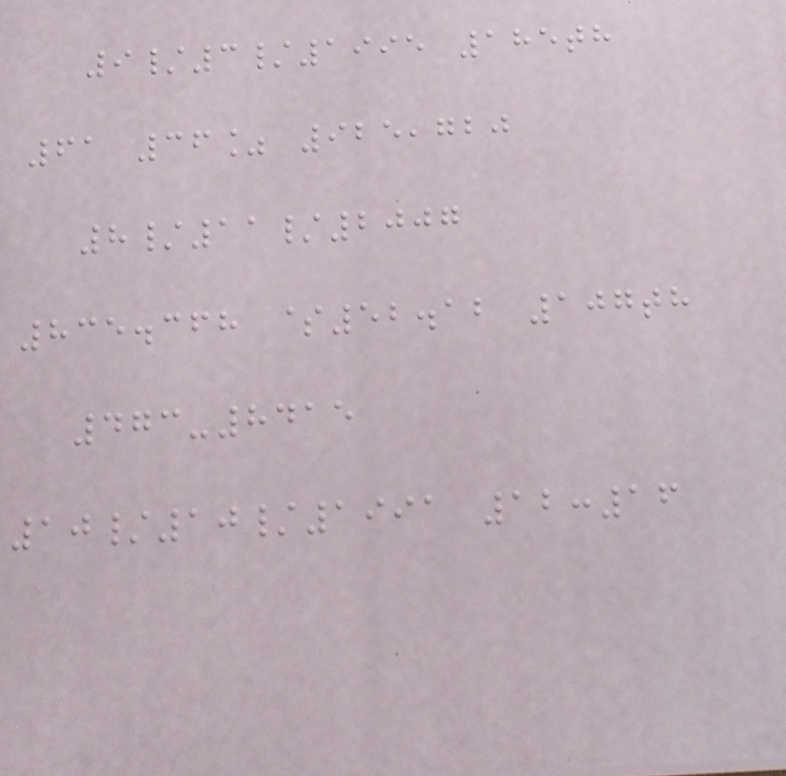9/3/1995 185th
61 36% 925,720
8/11/2007
835.368 $52.12 107th
473-8415
10/10/1991 12:16
